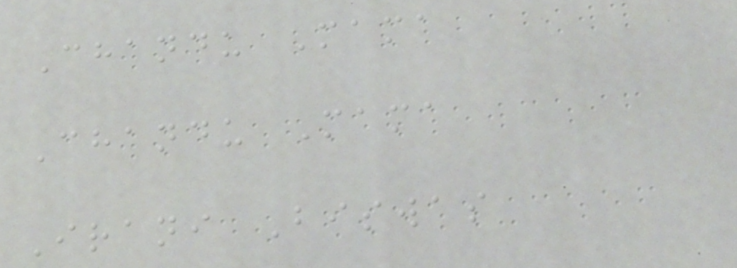Chandu Mama
Chandu Mama
Irani Biswas
